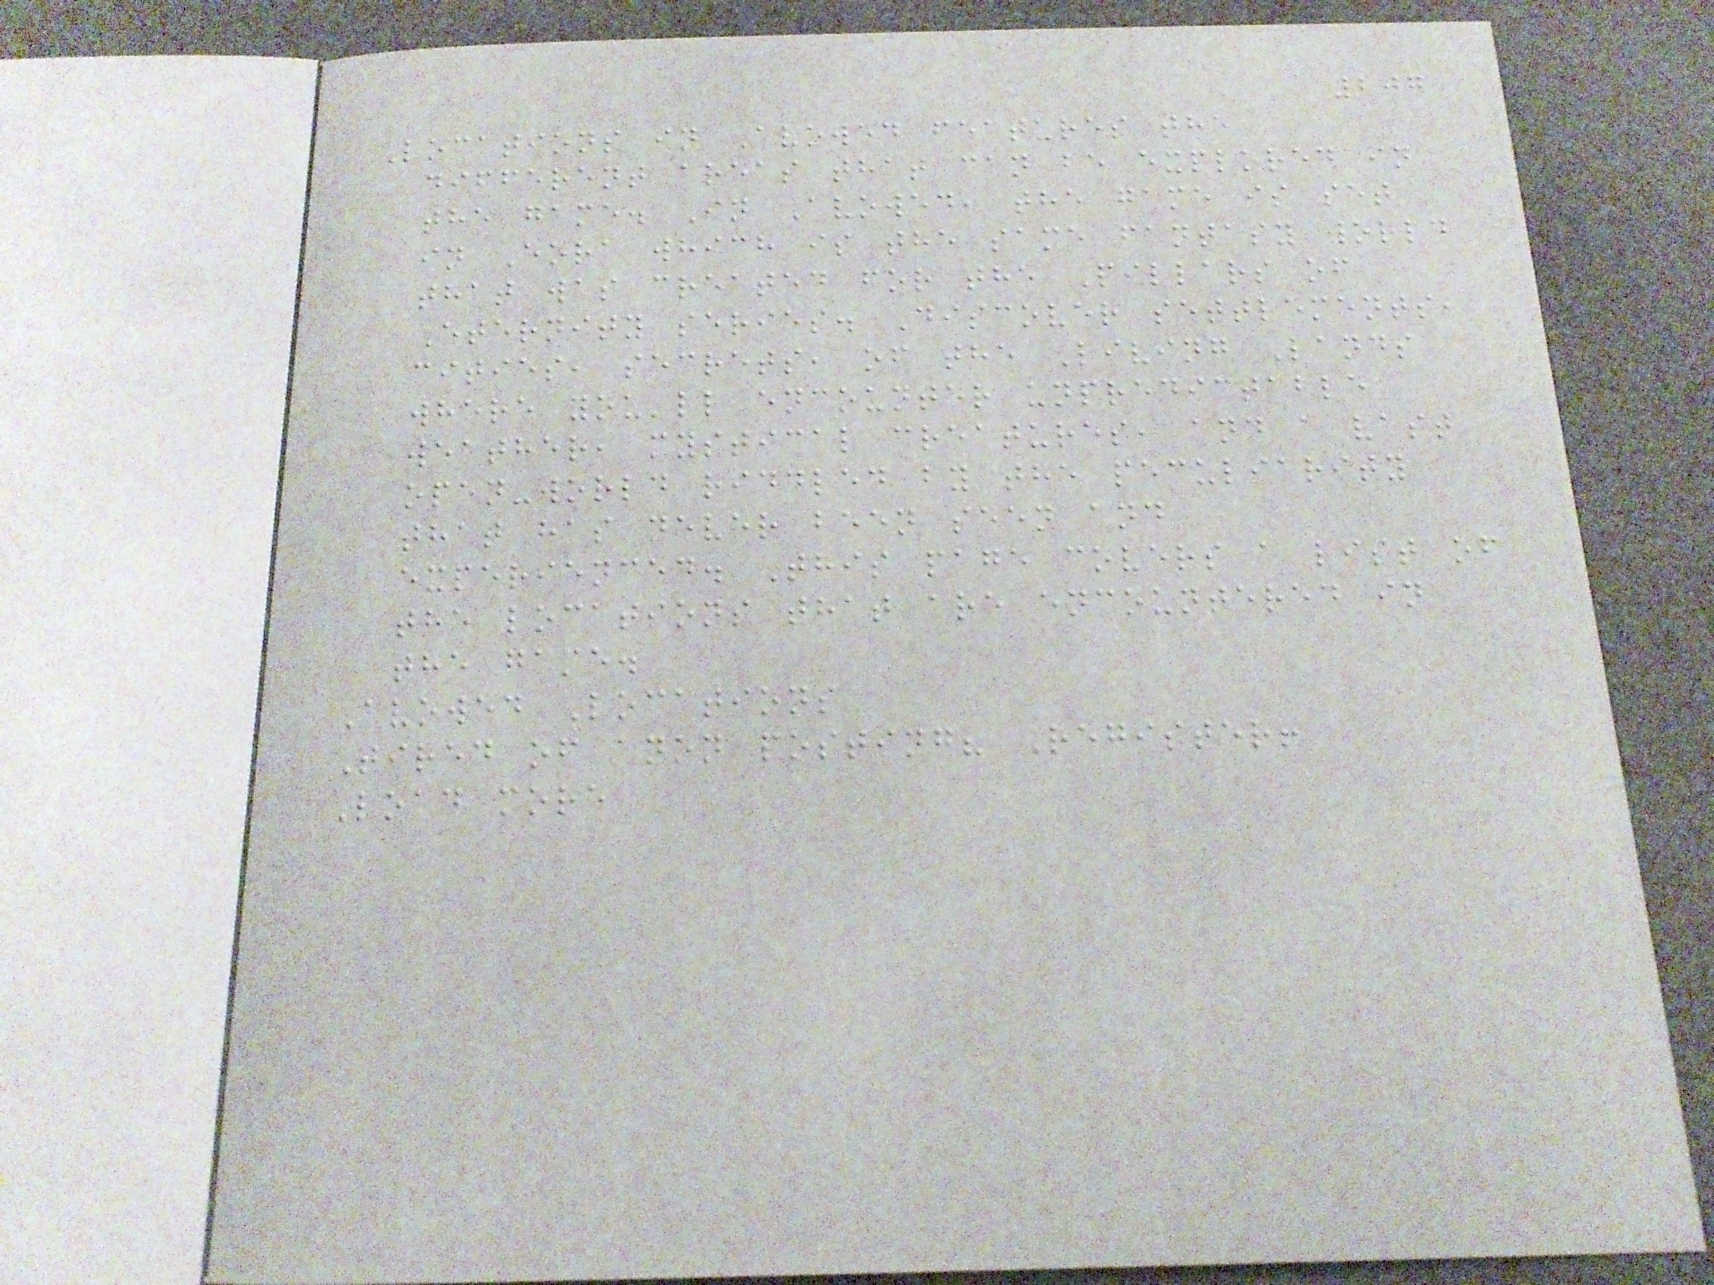207
Locations in Avowed features the
different areas that can be explored in
the game. In Avowed, the game is set
in Eora which is the same fantasy world
that was created for the Pillars of
Eternity series. Discover settlements,
cities, secrets, of the Living Lands
where you'll encounter unpredictable
weather, mystical creatures, and a vast
open-world riddled by the peculiarity
that has never been seen and
experienced. This page covers a list of
the locations that are encountered in
the game.
Avowed Locations
Tired of anon posting? Register!
Load more
